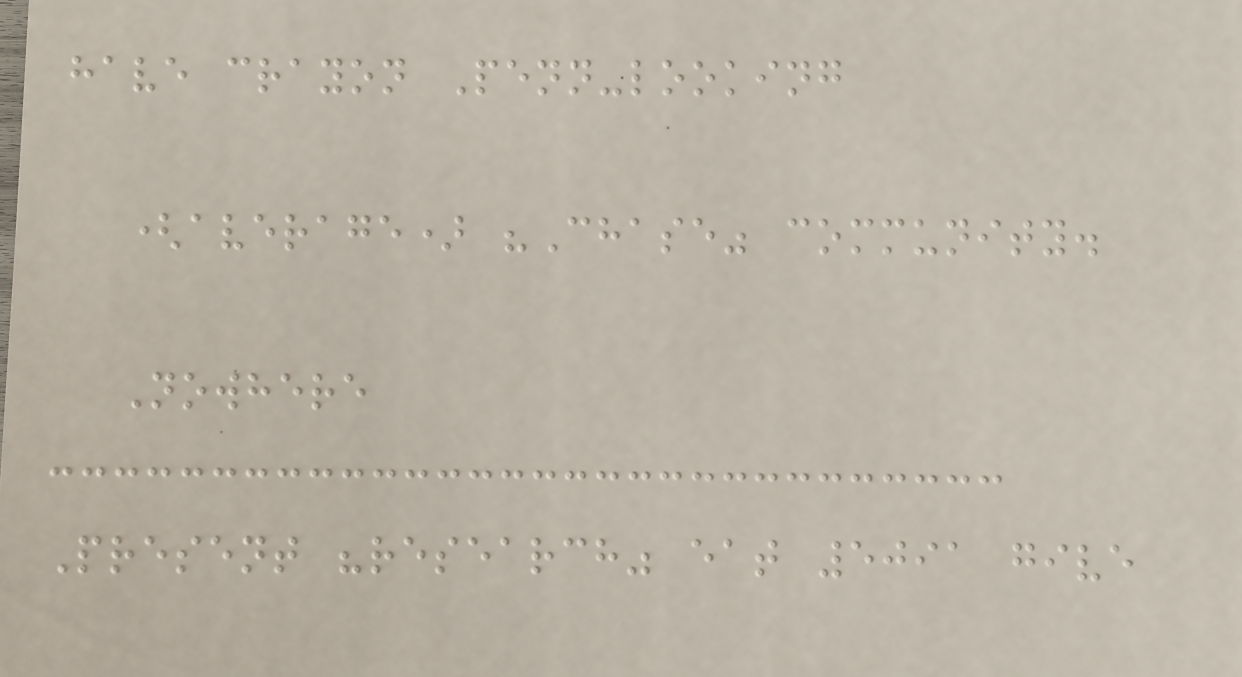have crayon Penn-looking
(average) "Chase" community.
Nowhere
Present "research" eat 5091 give
